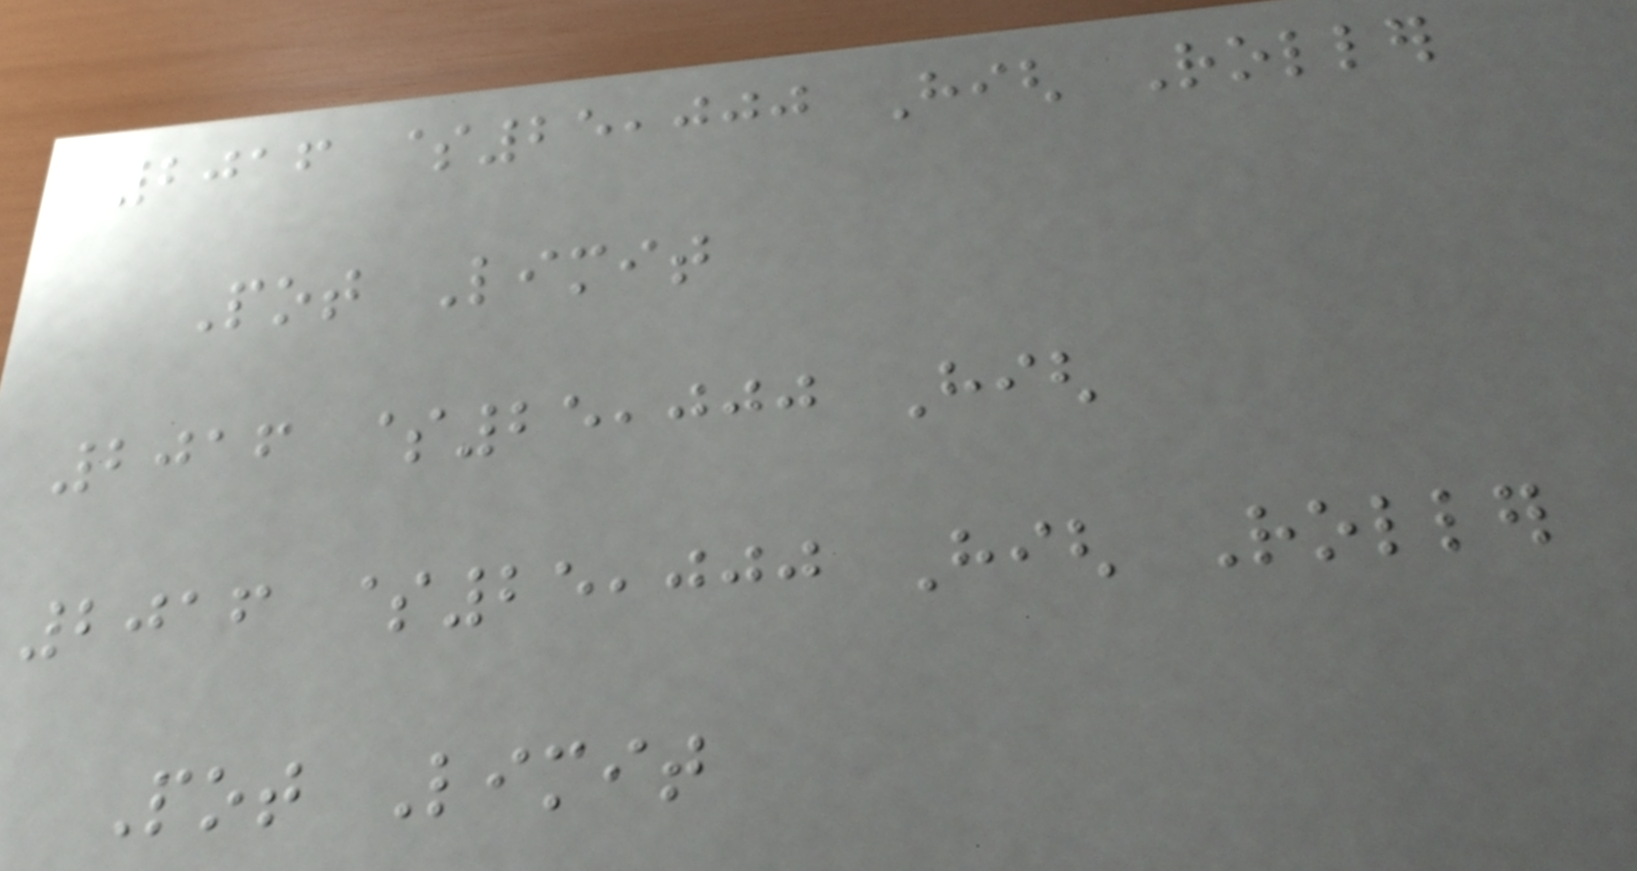2016 $25,000 High Roller
Pot Limit
2016 $25,000 High
2016 $25,000 High Roller
Pot Limit
